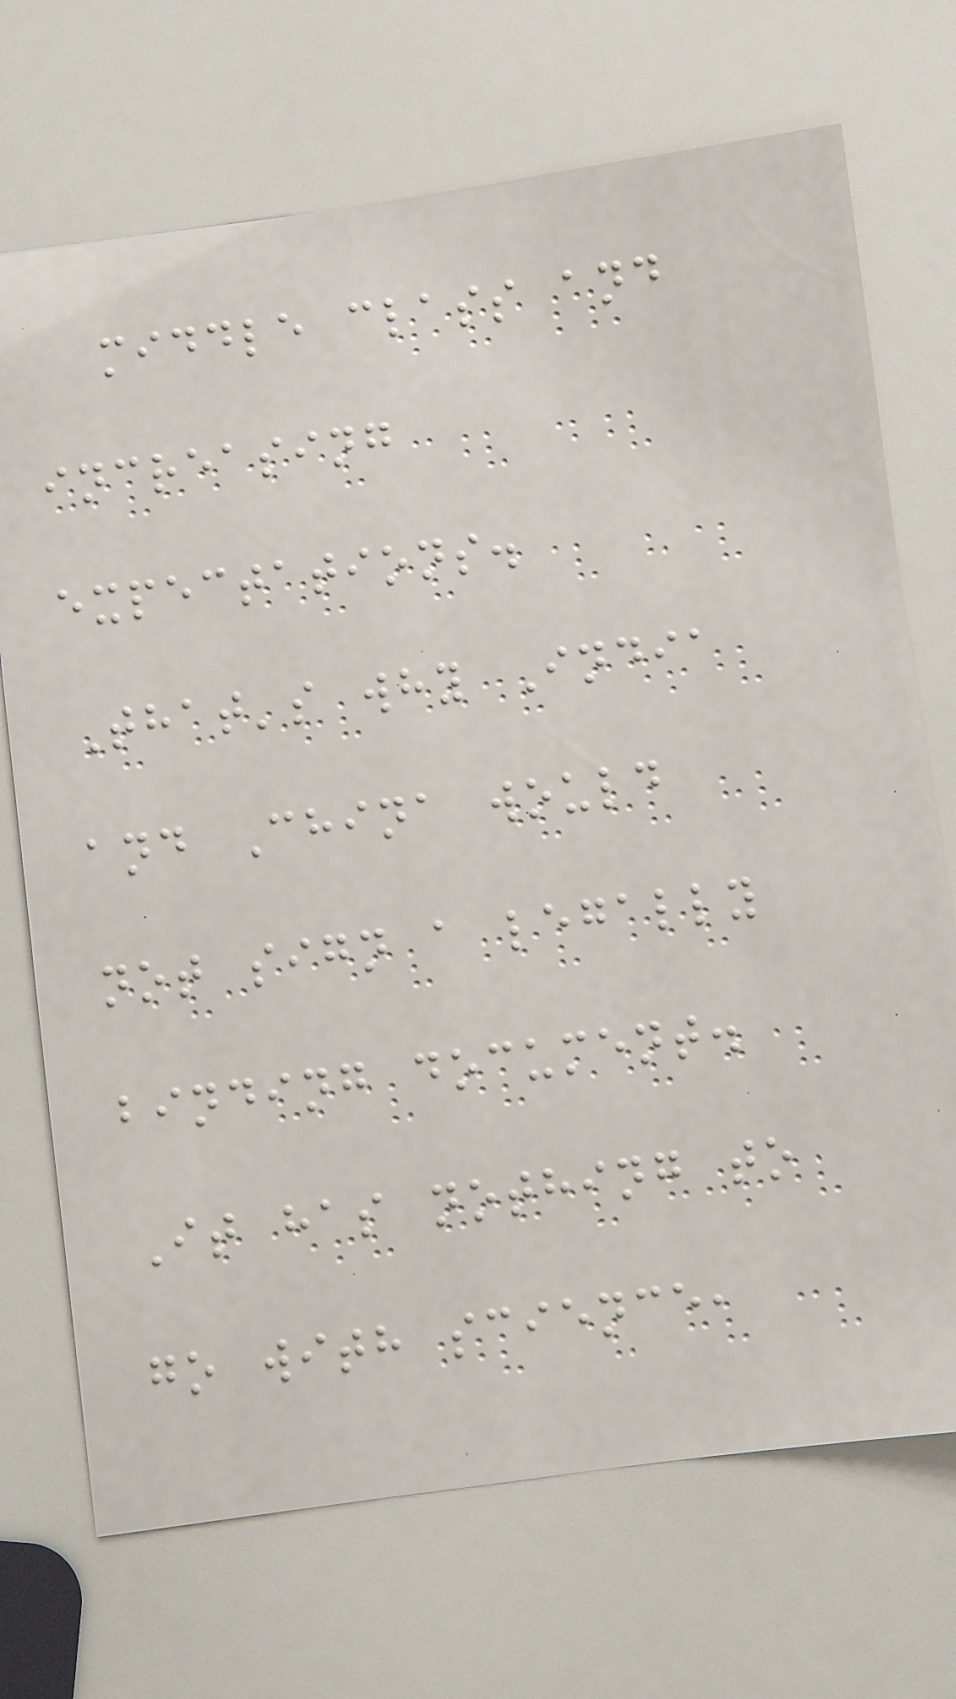middle class and
increasing
expectations.
That's why India
and China would
not sign a legally
binding document.
It has nothing to
go with science,
